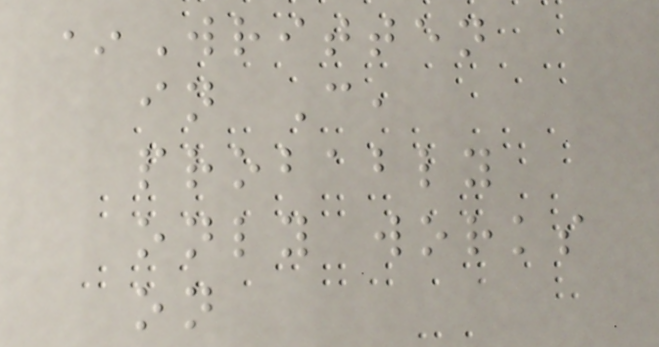*Written
in C,
probably
only works
on
